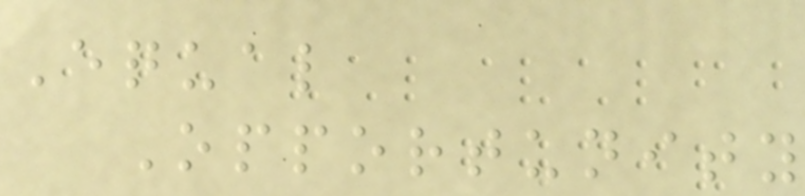Equal
Opportunity
